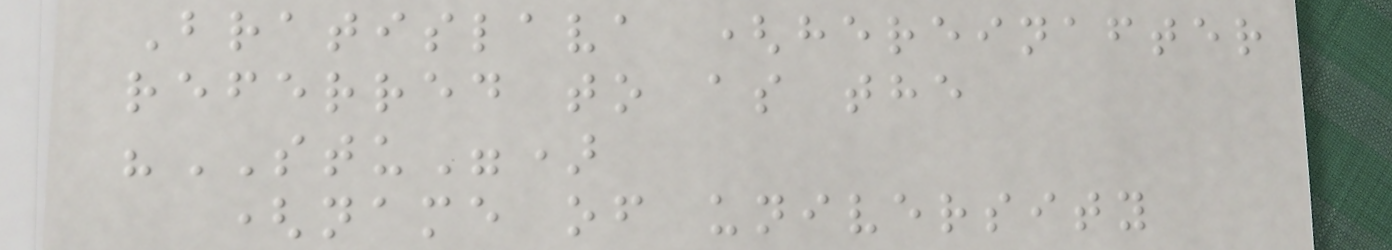Bratislava (hereinafter
referred to as the
"STU")
(name of university
